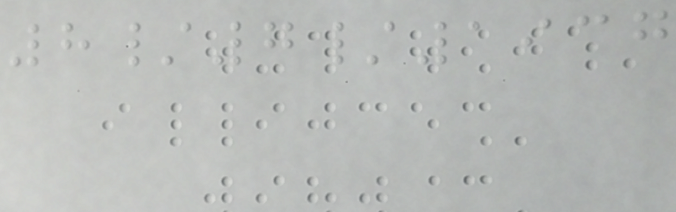8/7/1937
